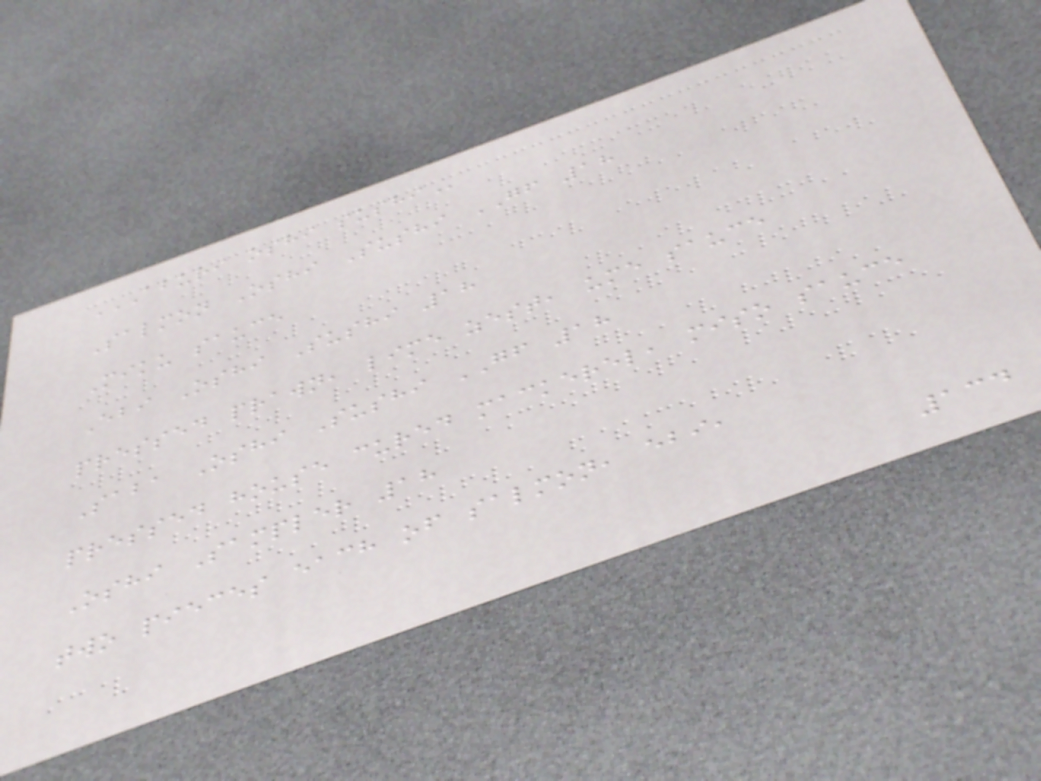ABURI OSHI SUSHI
Salmon Oshi Sushi GF 18
Miku sauce
Ebi Oshi Sushi 18
pressed prawn, lime zest, ume sauce
Saba Oshi Sushi GF 18
pressed house cured mackerel, miso sauce
Oshi Sampler 18
two pieces each of salmon, ebi,
134
